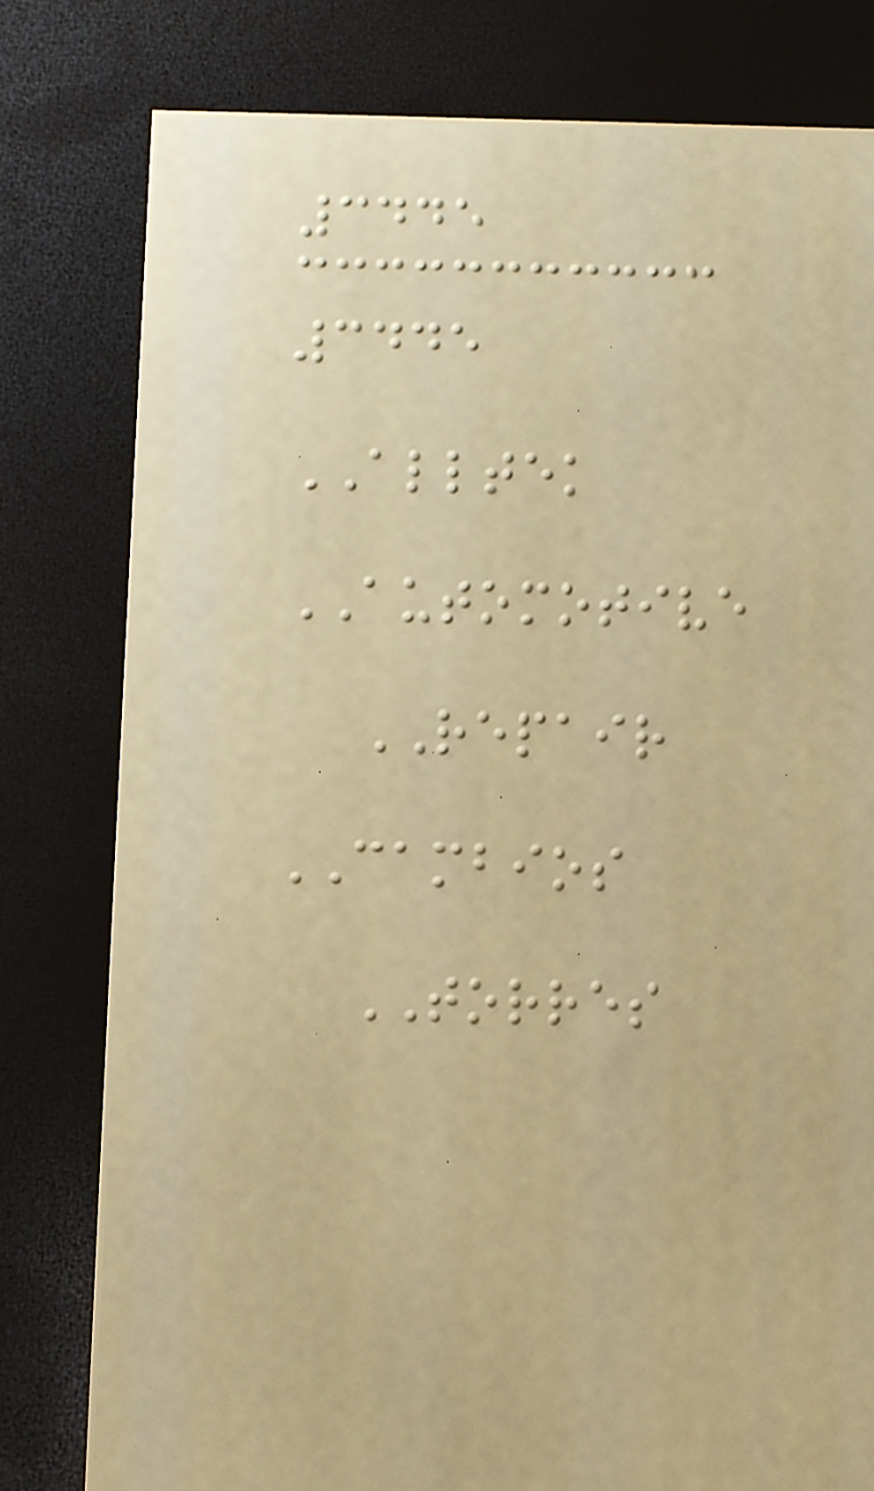3445
3445
ALLTEK
AUTOMOTIVE
REPAIR
CAMBIOS
TORRES
